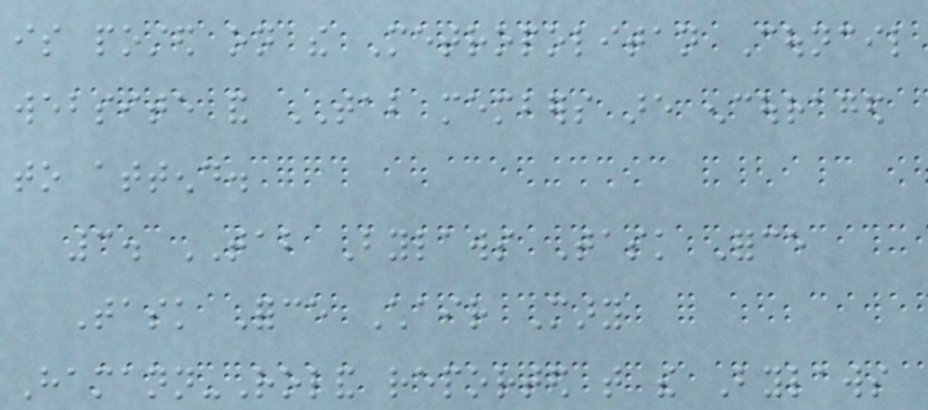is posted on the Metropolitan Council
website and TAB members are encouraged
to attend.
3. TAB Bylaws Task Force
Task Force Chair Mary
Hamann-Roland reported that the Bylaws
